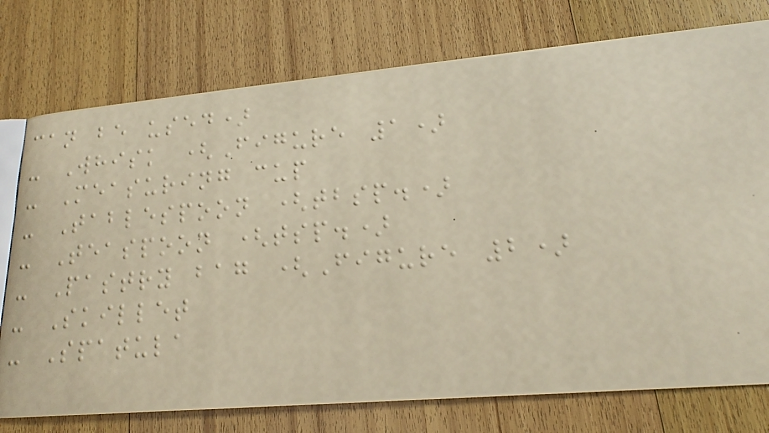can be used)
- Whisk (Figure 1)
- Measuring cup
- Tablespoon (tbsp.)
- Teaspoon (tsp.)
- Pastry bag (Figure 2)
- Skillet
- Spatula
